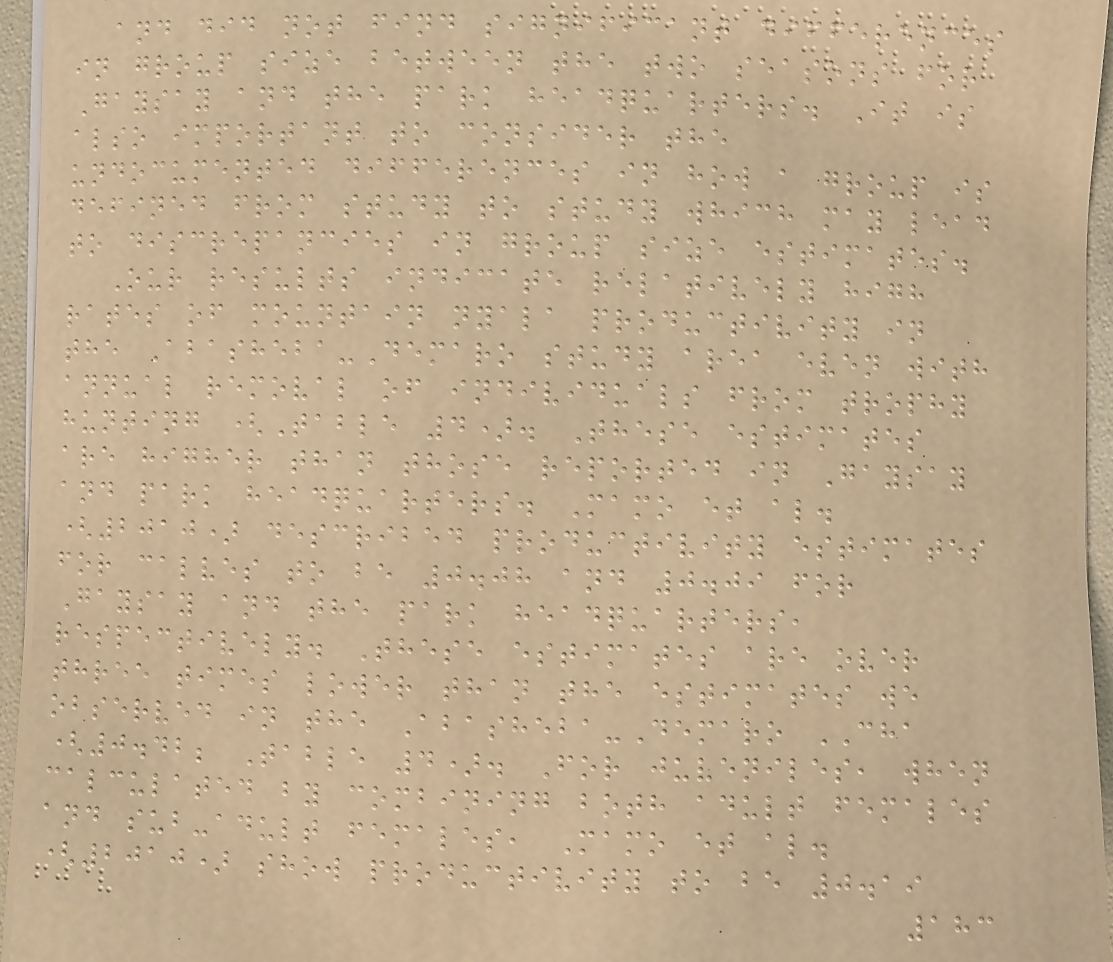and did not find significant differences
in group size between the two seasons for
Gaysay and the park headquarters. It is
also important to consider the
undocumented differences in how a group is
defined from study to study which may lead
to discrepancies in group size estimates.
Our results indicate relatively high
rates of mountain nyala productivity in
the Abasheba-Demaro study area even with
annual removal of individuals from trophy
hunting (Table 4). These estimates
are higher than those reported in Gaysay
and park headquarters. Mamo et al.
(2010) described productivity estimates
for calves to be 0.08 and 0.09 for
Gaysay and the park headquarters,
respectively. These estimates are over
three times lower than the estimates we
observed in the Abasheba-Demaro CHA
(0.42; Table 4). For juveniles, when
calculated by combining both adult females
and sub-adult females, Mamo et al.
(2010) show productivity to be 0.19
183
